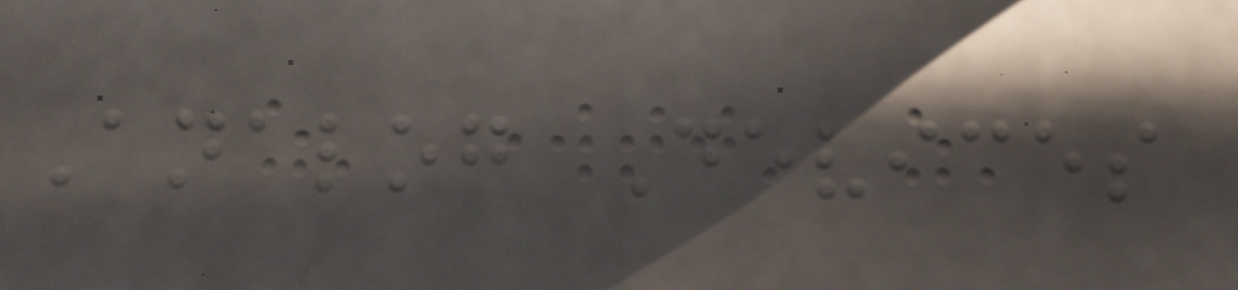Analog Devices
